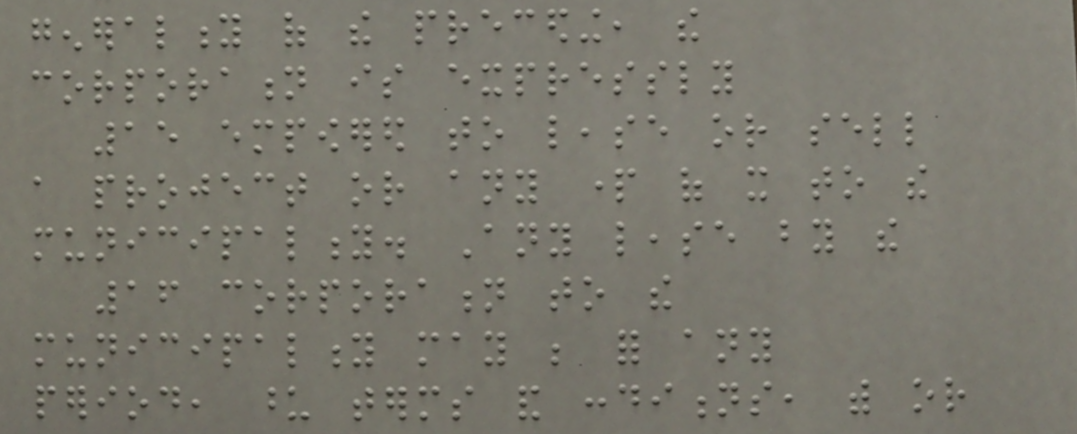generality of the preceding, the
corporation is expressly
15 empowered to lease or sell
a project or any part of it to the
municipality. Any lease by the
16 corporation to the
municipality may be for any
period, upon terms and conditions, with or
